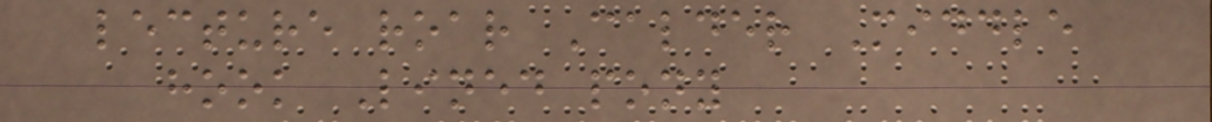lecture roar Calder Middle
hook Lined pony
